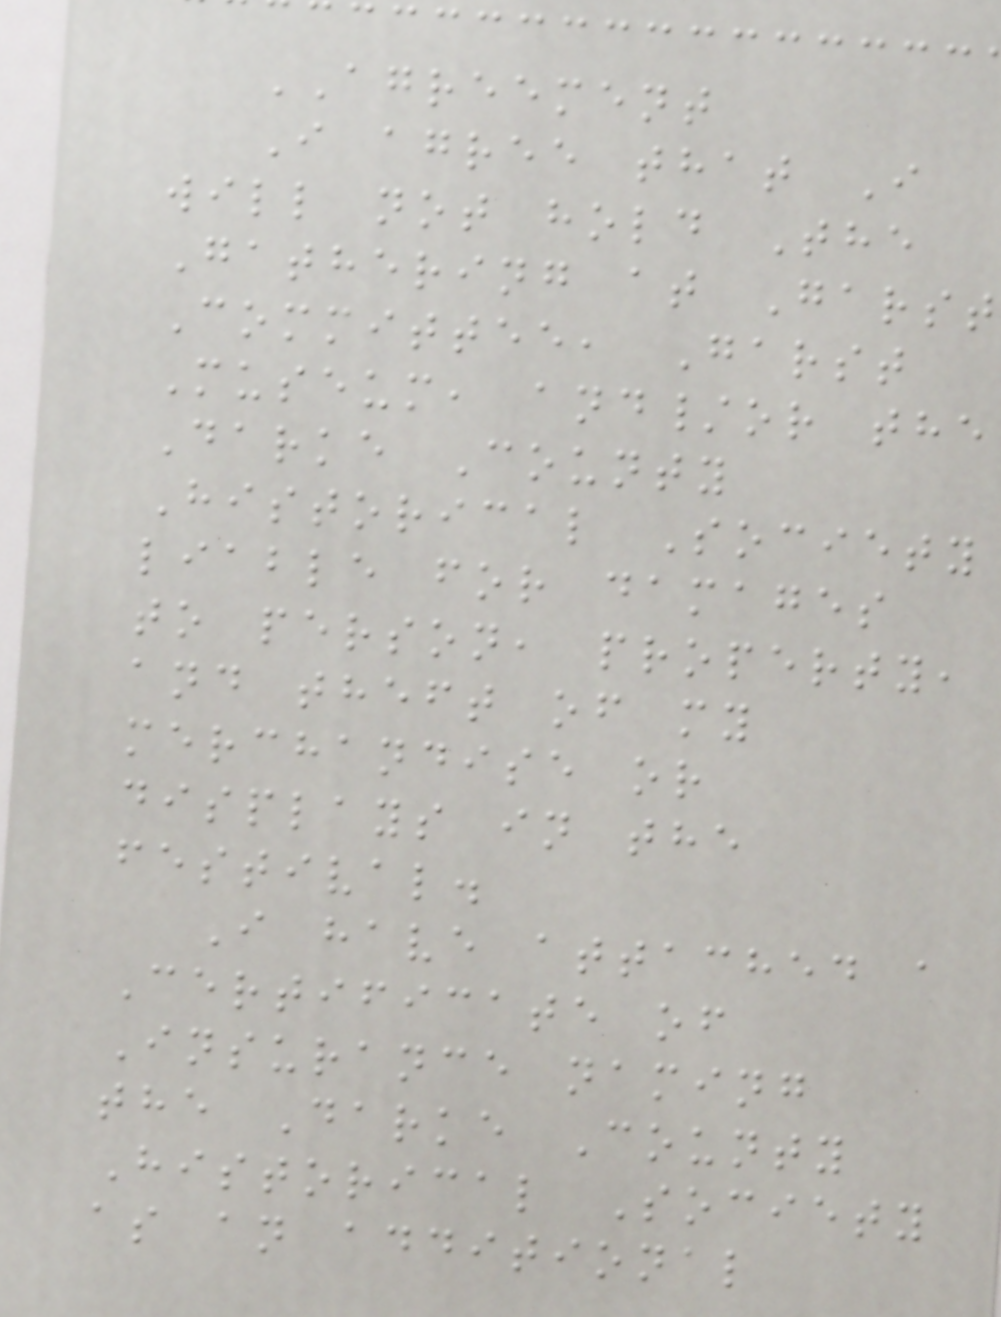AGREEMENT
I agree that I
will not hold The
Gathering at Garst
Committee, Garst
Museum, and/or the
Darke County
Historical Society
liable for damages
to person, property,
and theft of my
merchandise or
displays in the
festival.
I have attached a
Certificate of
Insurance naming
the Darke County
Historical Society
as an additional
